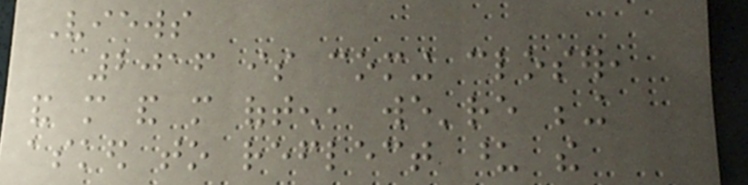Views
2016 is coming closer,
and more and more often, we're being
asked to reflect upon the
